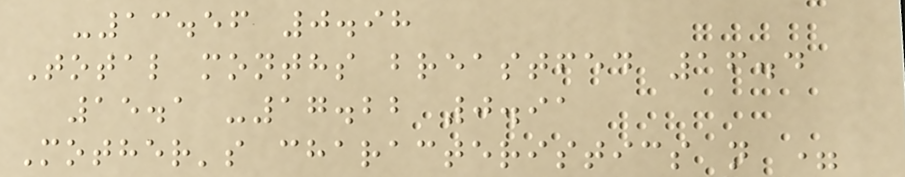-13.56 0.98
Total months breastfed 16.4
15.1 -17.22 0.91
Mother's characteristics n =
